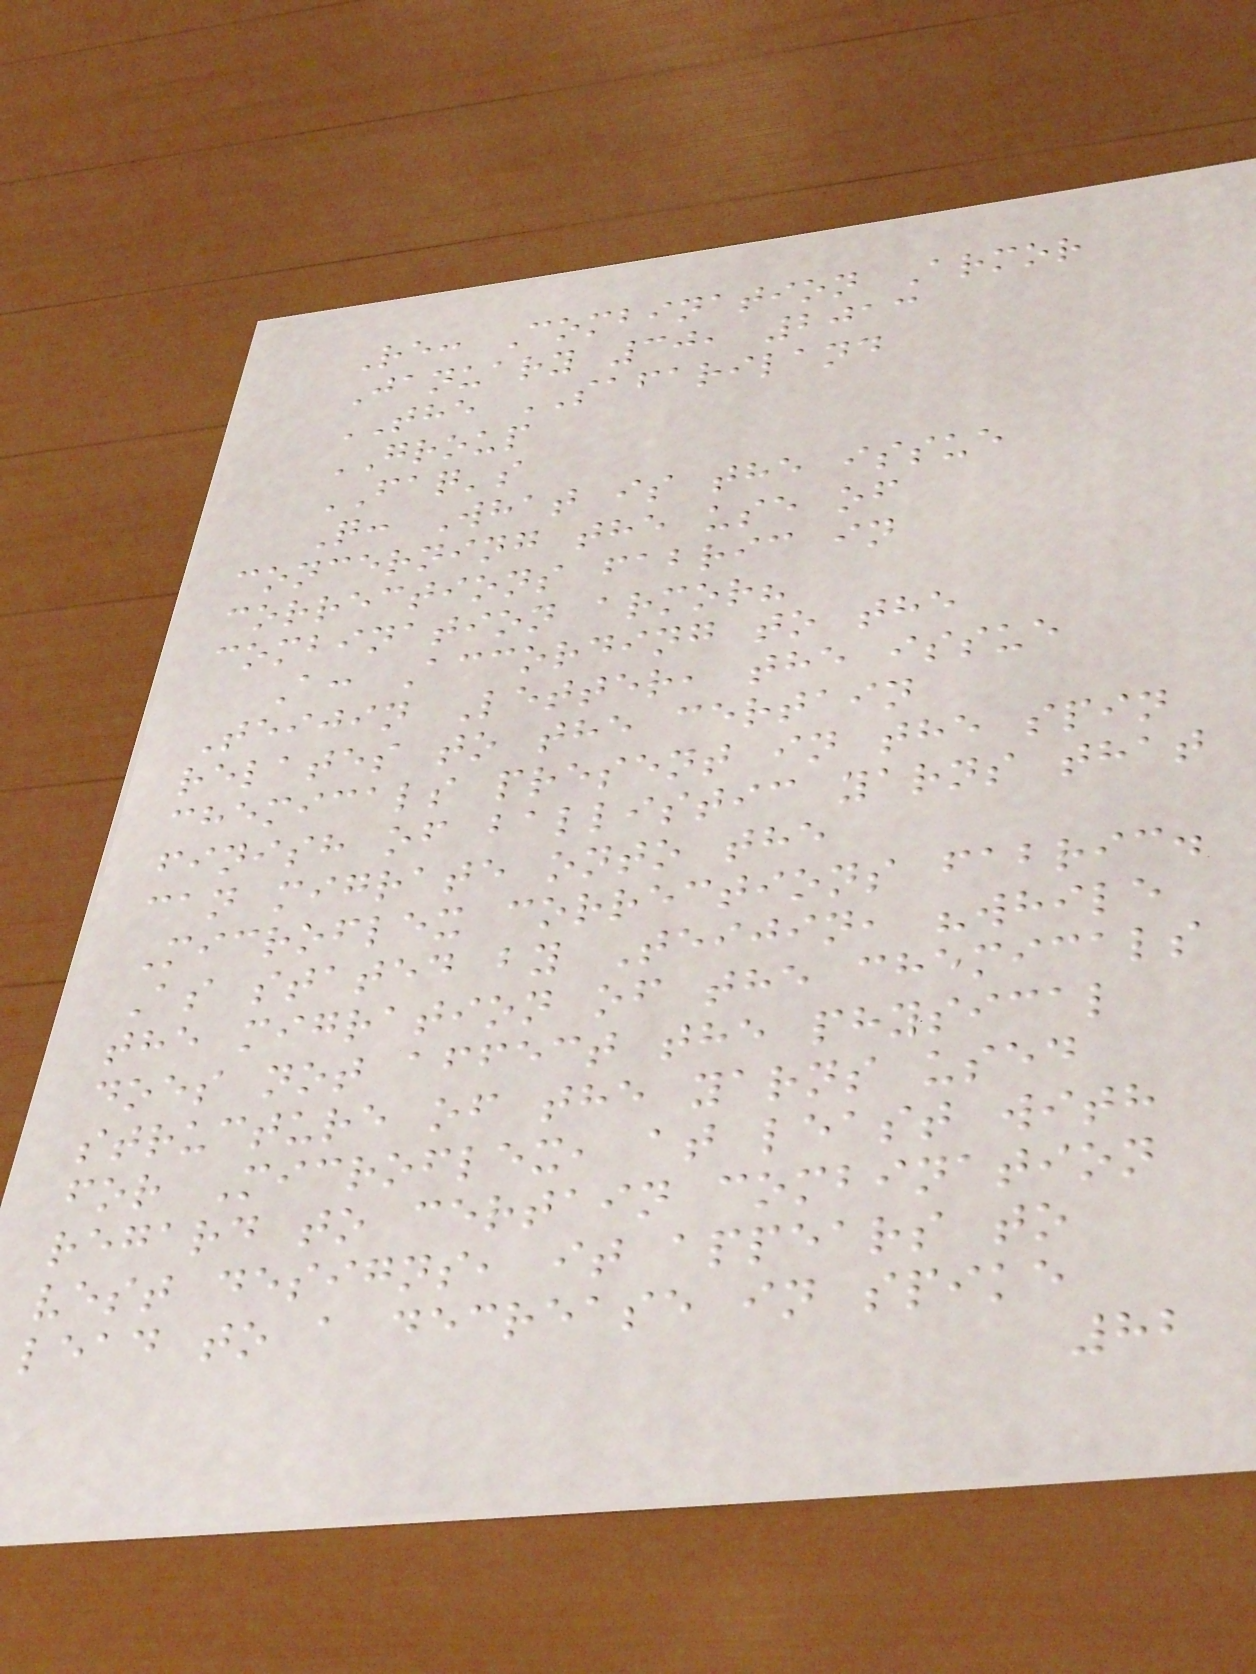Re: Combination Armor
January 30, 2013
THE SAFARILAND
GROUP
FAQ's
Q: What is the issue
concerning the use of
corrections fabric in
combination armor?
A: According to the
Teijin Letter, the issue
relates to the certain
chemicals present in the spin
finish of ballistic yarns that
can migrate onto the
Microflex corrections fabric.
As stated by Teijin, "while
the migration of the chemicals
does not affect the physical
structure of the yarns used
for Microflex, at least with
regard to certain combination
vest designs, it appears to
lead to a decrease in spike
82
